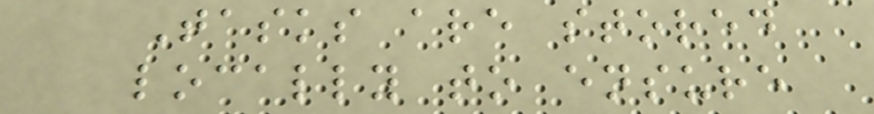Tasks are stored
locally to ensure
